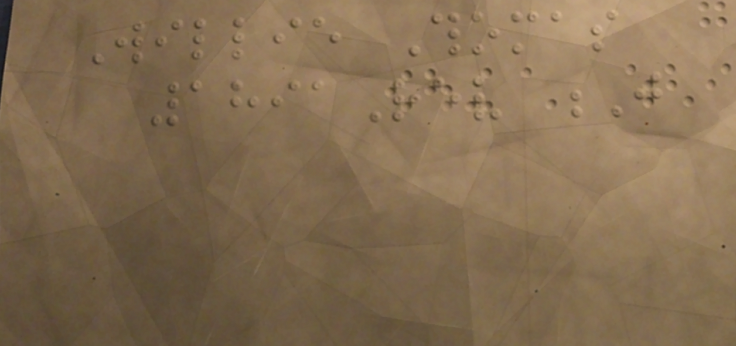Willie Thomas
1891Rev J
